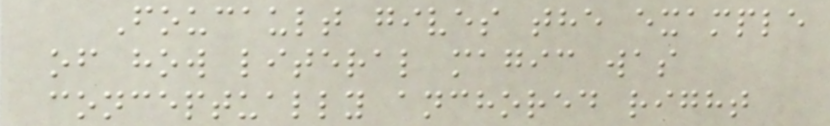Foucault gives the example
of how literal magic was
conceptually anchored right
